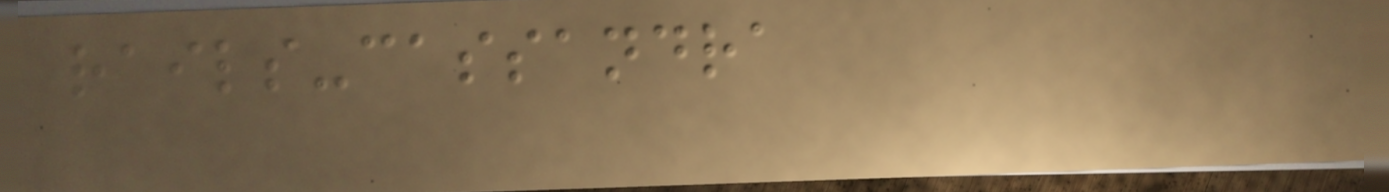rails-cassandra
